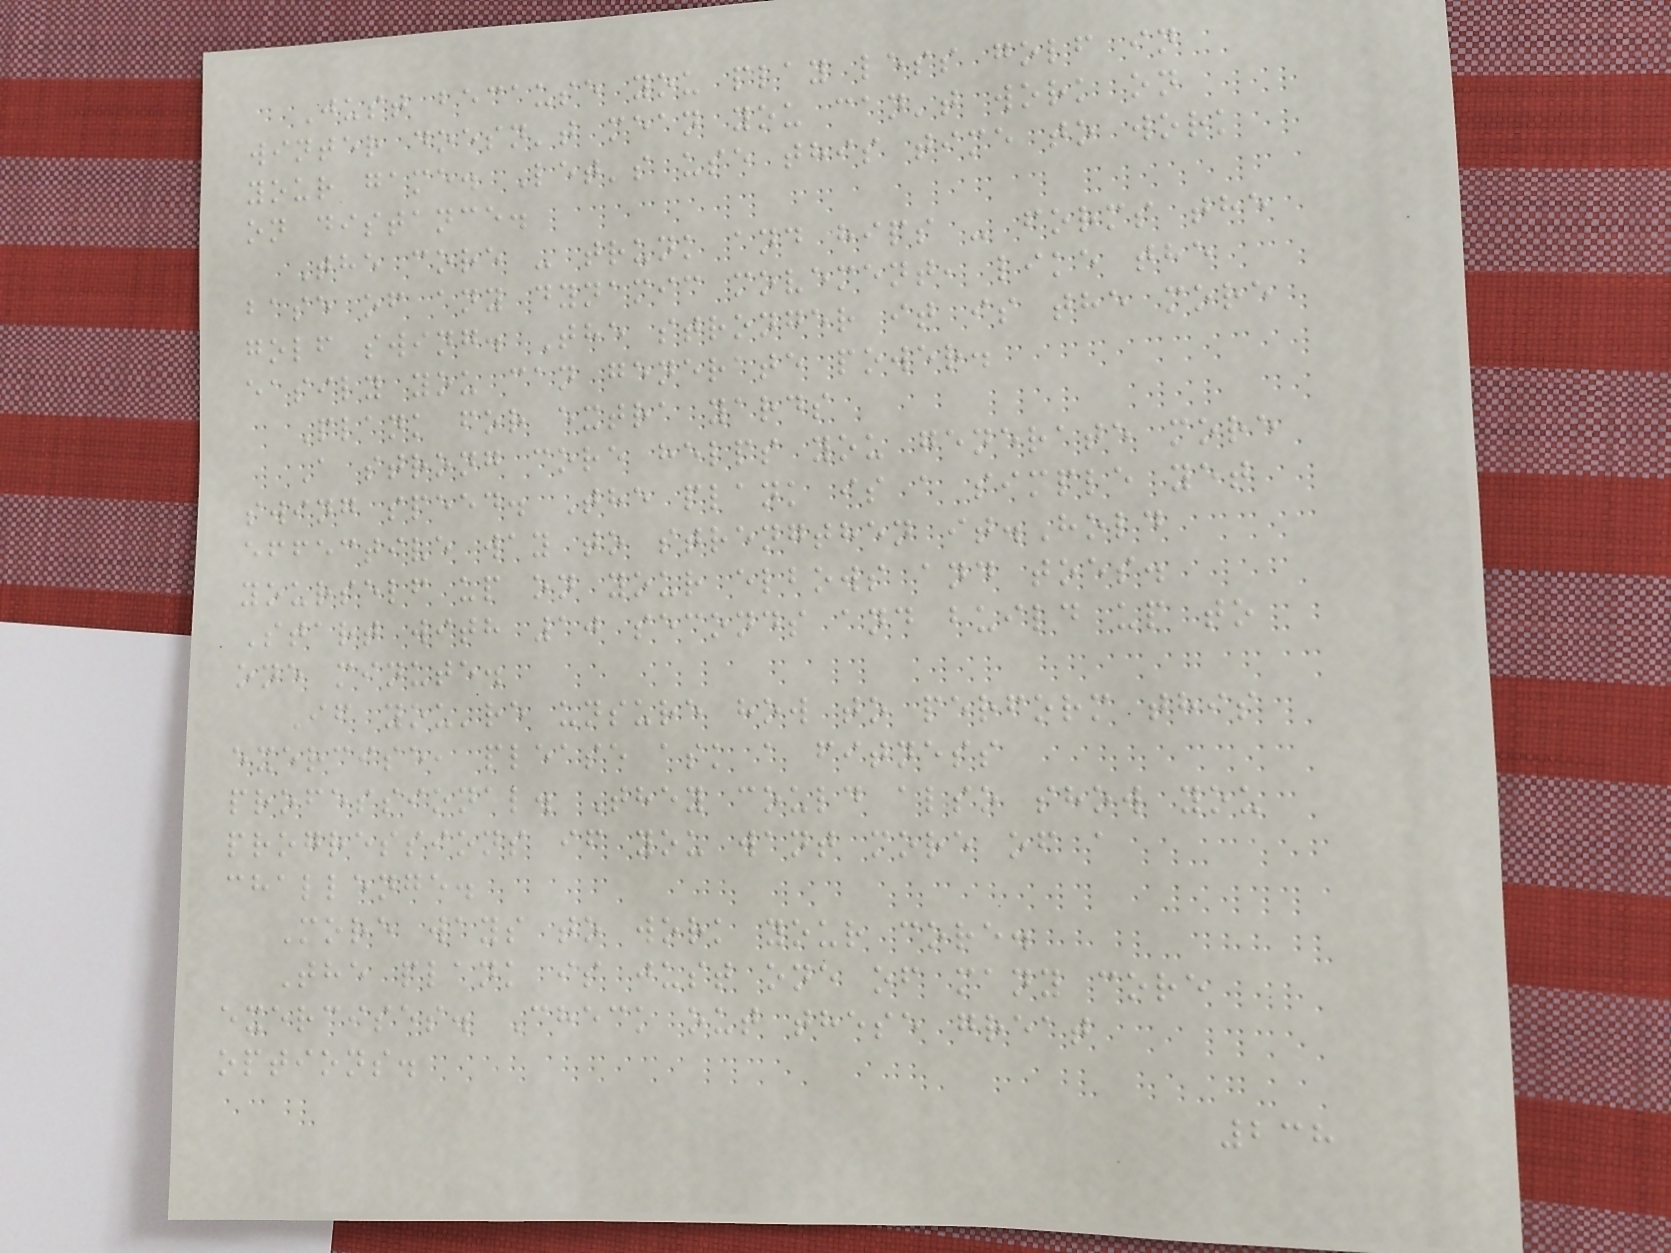Just because you play less golf in
winter doesn't mean you can't work on
your game. Let's use this time to work
on distance.
The core - trunk and hips - forms the
base of any dynamic movement, like the
golf swing. The stronger it is the more
easily you can generate power.
Plank for extra yards
A strong core helps you generate more
swing speed. The plank is a simple yet
effective way to strengthen it.Hold
yourself up on your elbows and toes.
Start with 10 seconds and build up to
one minute.
If you're unsure how to perform this
exercise, please ask a fitness
professional. They could also show you
progressions if you want more of a
challenge.
More ways to work your core.
The plank is just one of many core
exercises. Check out these great
options.
238
